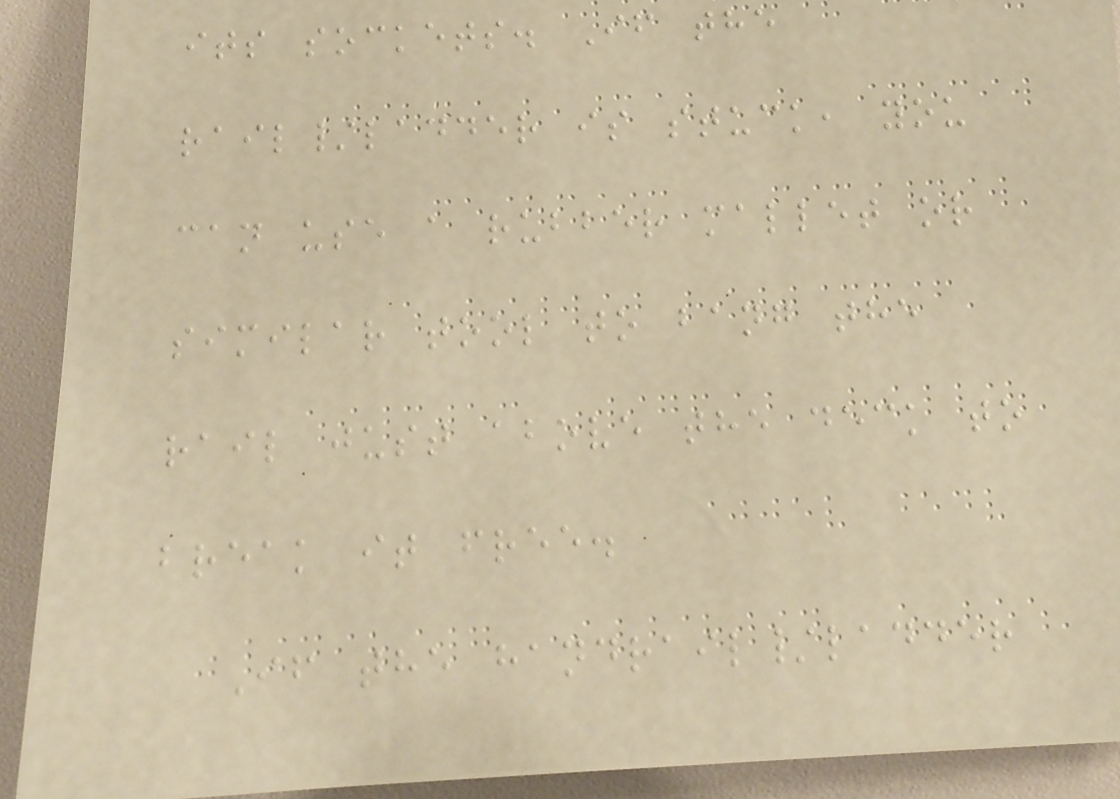its sockets. If the
rail/ladder is stuck, you
can use a rubber mallet or
similar tool to bang the
rail just above the deck to
break it free.
If the handrail/ladder
